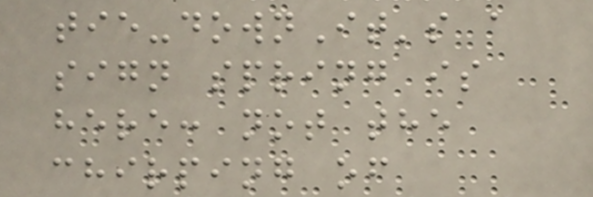tie-downIt's a
sign spring is
here: not the
chirping of
